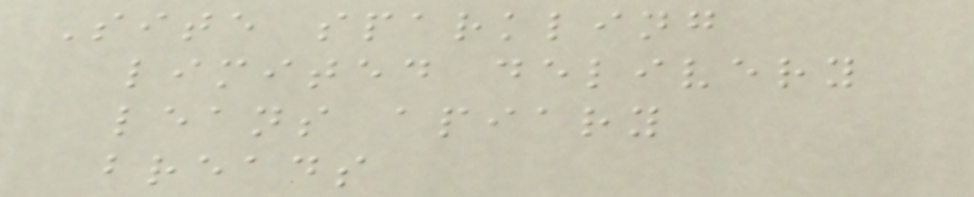Site sparkling
limited delivery
leans apiary
breads
